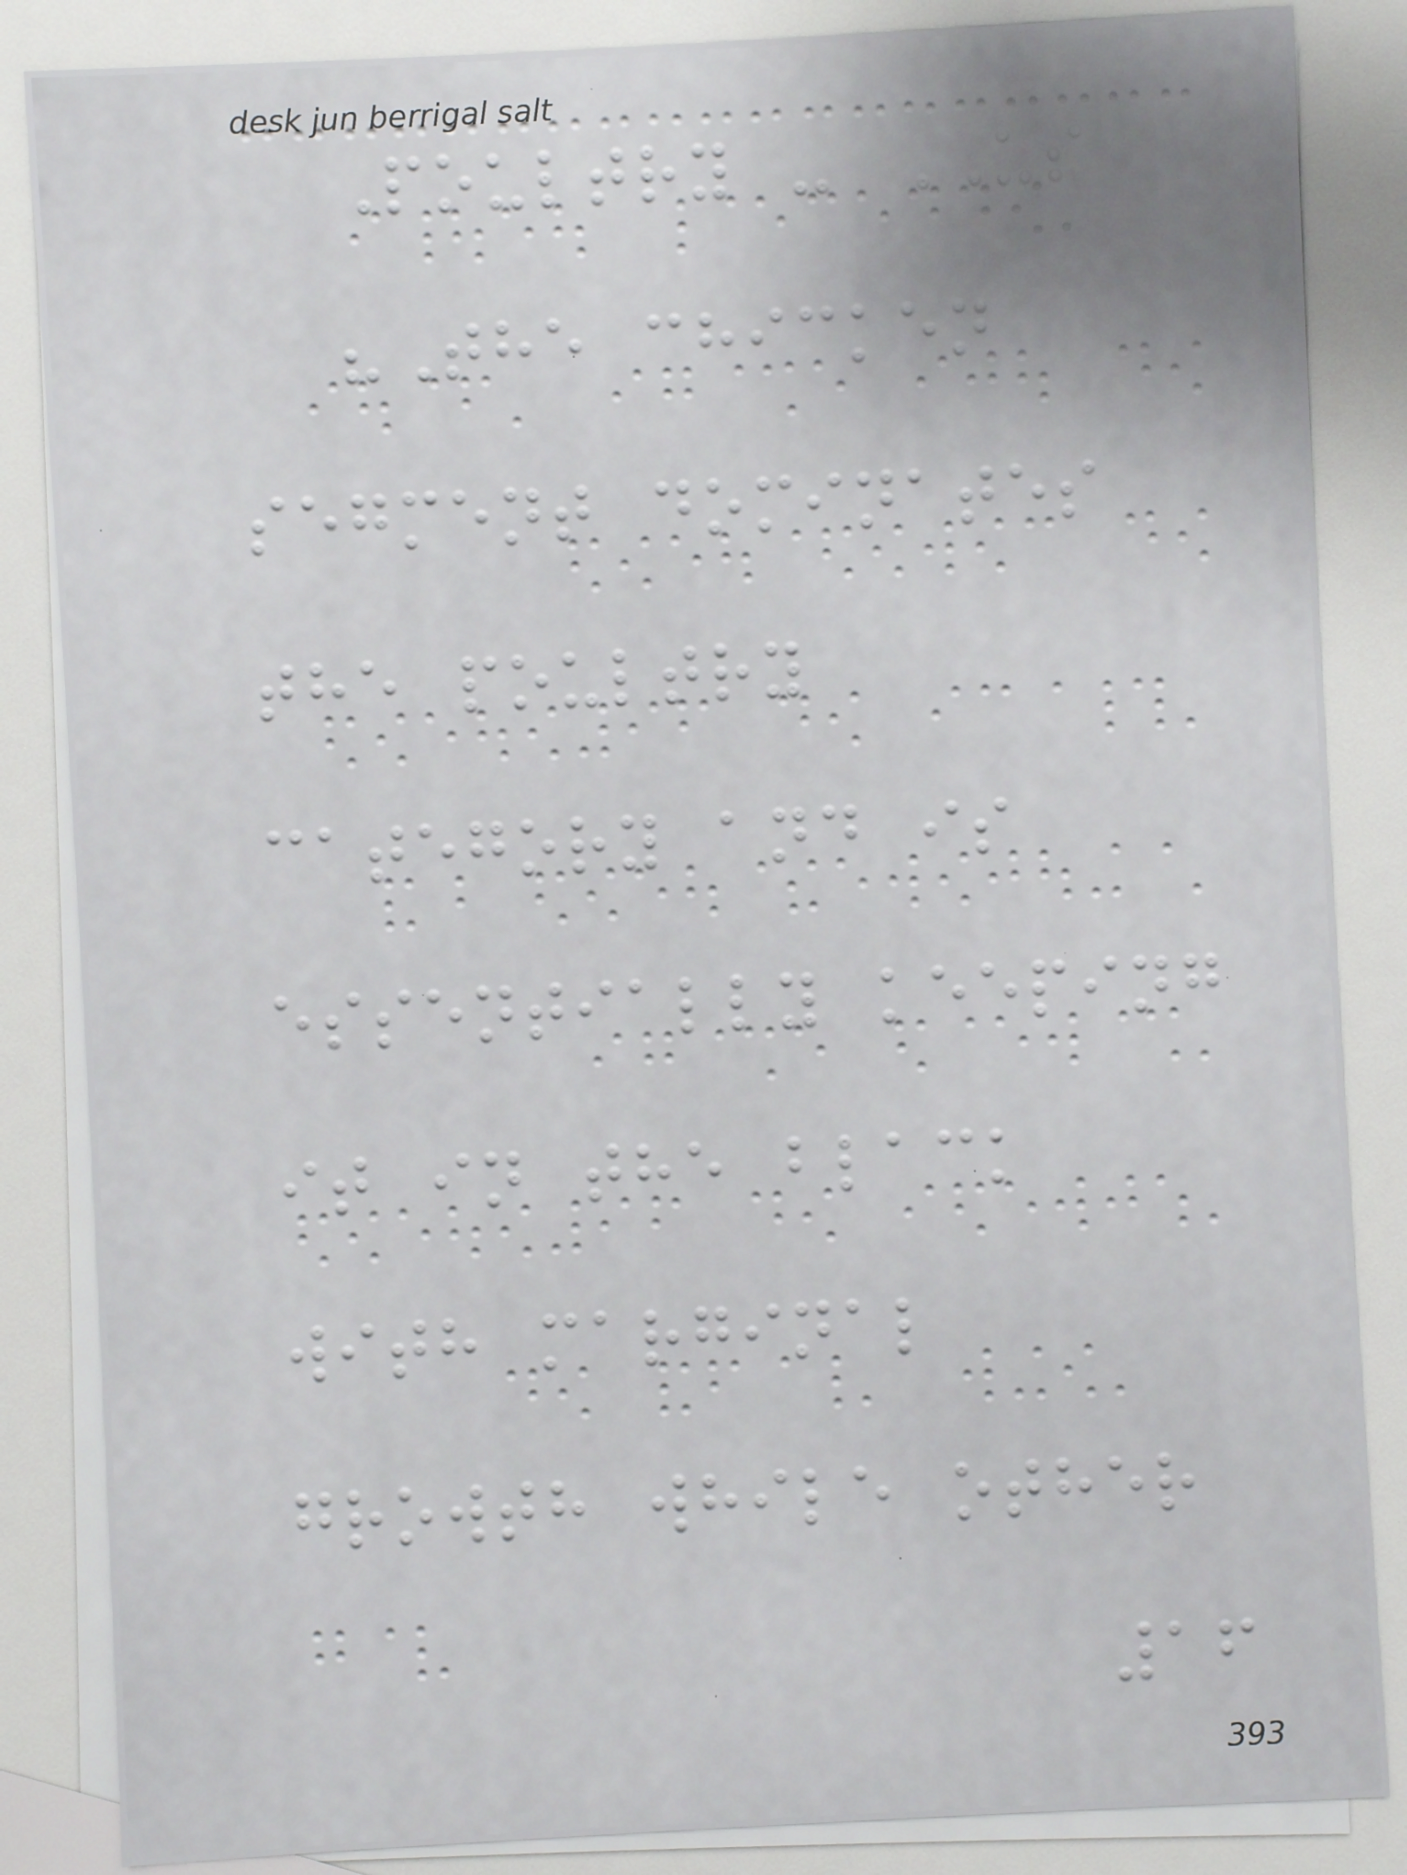Poultry - US
"The chicken
segment dominates
the poultry
category and is
essentially keeping
it in the black
with marginal
growth while other
16
